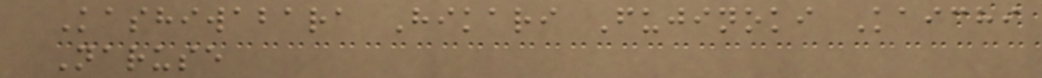Kashiwabara Hikari Fujinoki Kaichi
Naruse
